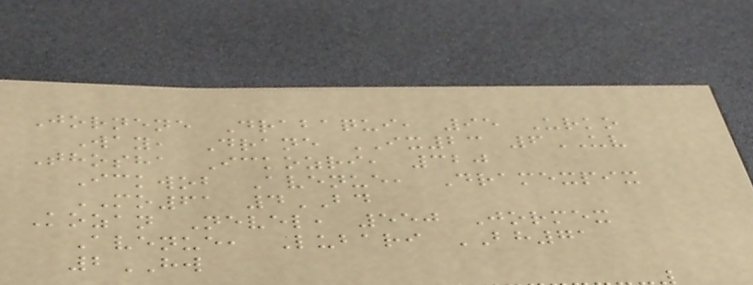Jornene Drabaqui, 95 Urko
Way, Drane IX23 6UV
Thosha Ickozri, 320
Ickwob Avenue, Dramexpix
MO61 4BD
Kozan Nevel, 550 Jormex
Avenue, Lubari BH71
2HW
